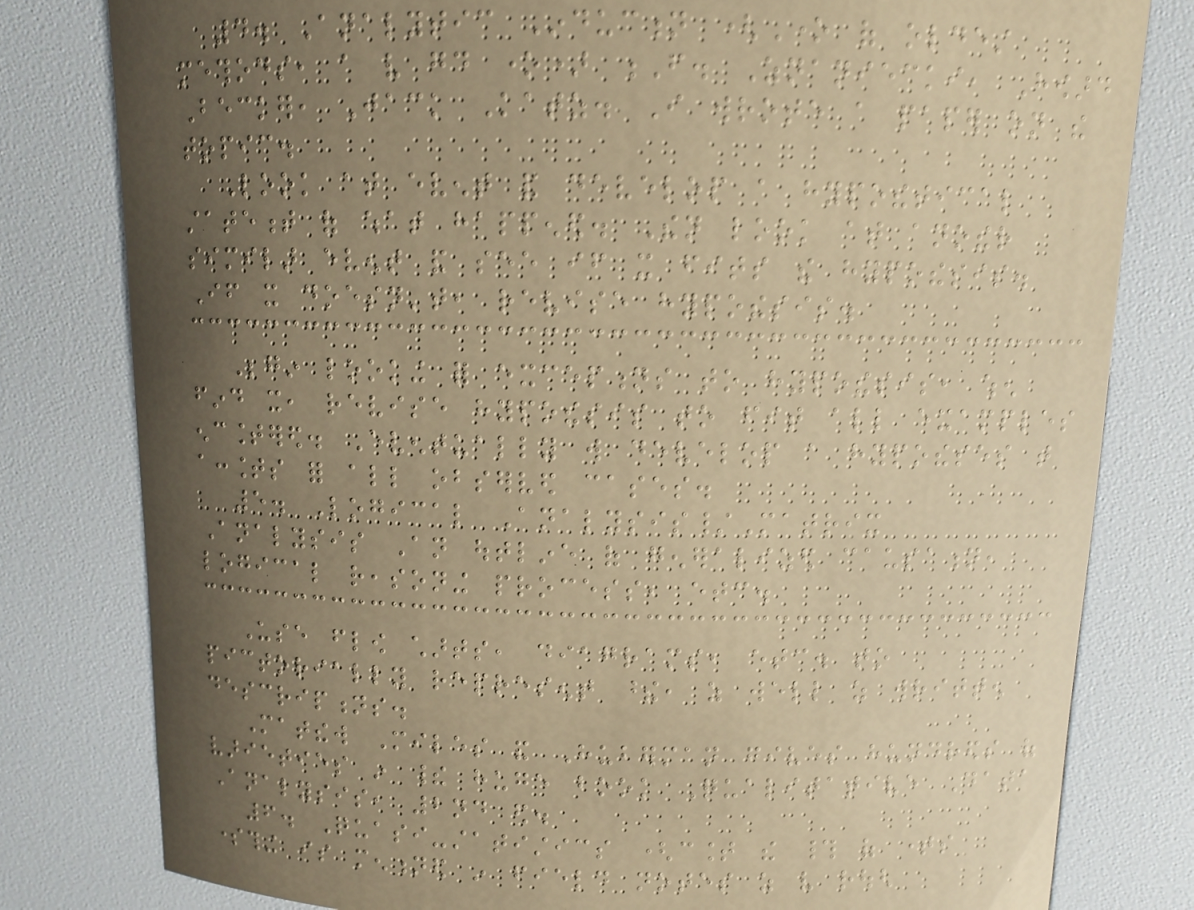4. Analytic Induction (One of oldest
methods, a very good one) F. Znaniecki, Howard
Becker, Jack Katz. I wrote a paper on the
topic.
Look at event and develop a hypothetical
statement of what happened. Then look at another
similar event and see if it fits the hypothesis.
If it doesn't, revise hypothesis.
Begin looking for exceptions to hypothesis, when
find it, revise hypothesis to fit all examples
encountered. Eventually will develop a hypotheses that
accounts for all observed cases.
5. Logical Analysis/Matrix
Analysis An outline of generalized causation,
logical reasoning process, etc.
Use flow charts, diagrams, etc. to
pictorially represent these, as well as written
descriptions.
Matthew Miles and Huberman gives hundreds of
varieties in their huge book Qualitative Data
Analysis, 2nd ed.
6. Quasi-statistics (count the # of times
something is mentioned in field notes as very rough
